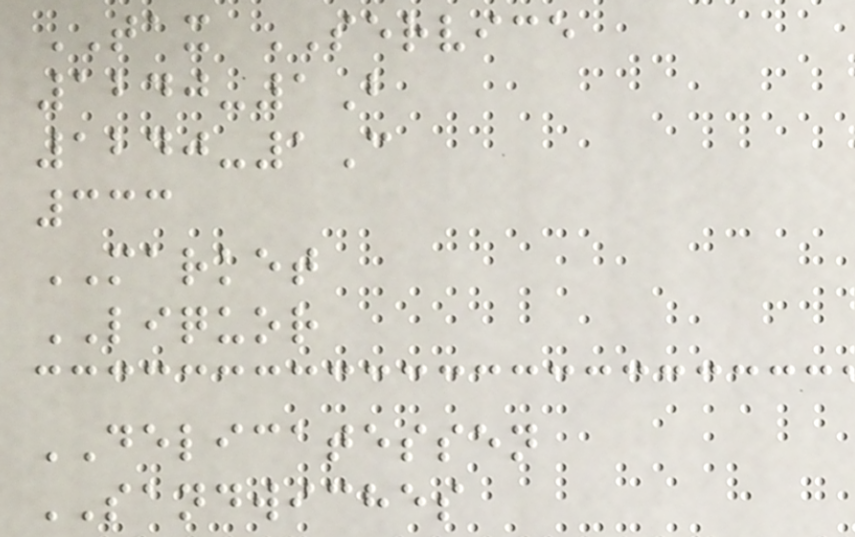TAX SERVICE
1240-1B
1240-1C
333
MARKET
LIQUOR
DELICATESSEN
SANDWICHES
